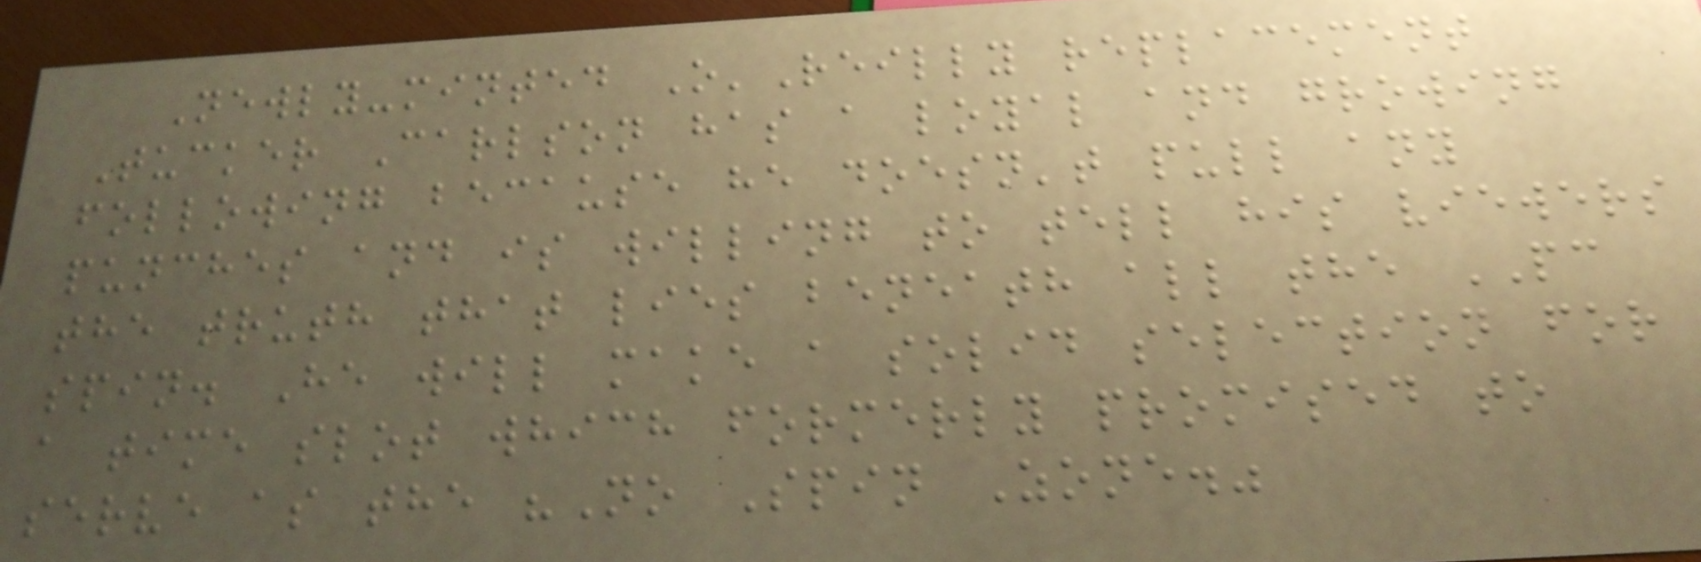Newly-minted O'Reilly replacement
Tucker Carlson has a loyal and growing
following because he doesn't pull any
punches and is willing to tell his viewers
the truth that lies beneath all the PC
spin. He will make a solid selection for
a time slot which formerly promised to
serve as the "No Spin Zone."
